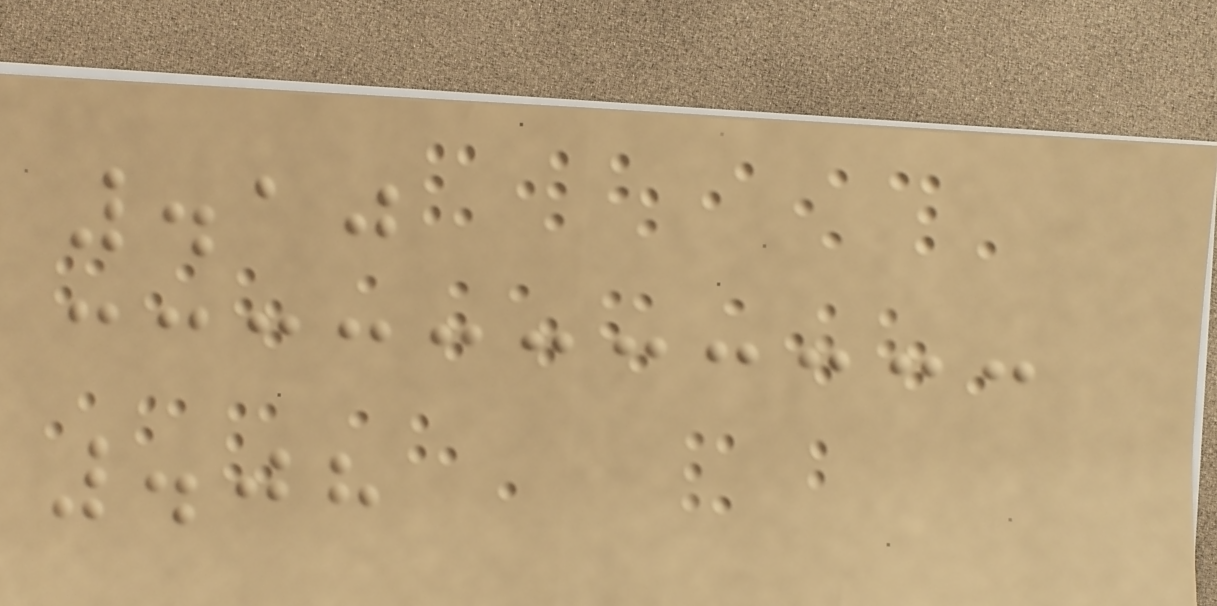.10
.08
